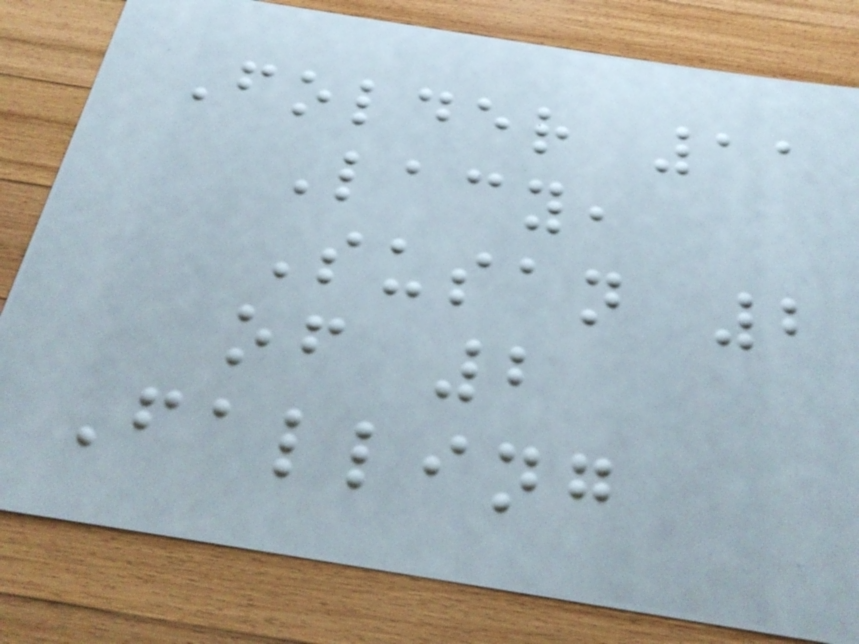Folder 11
Lacy,
Susan 2
of 2
Falling
